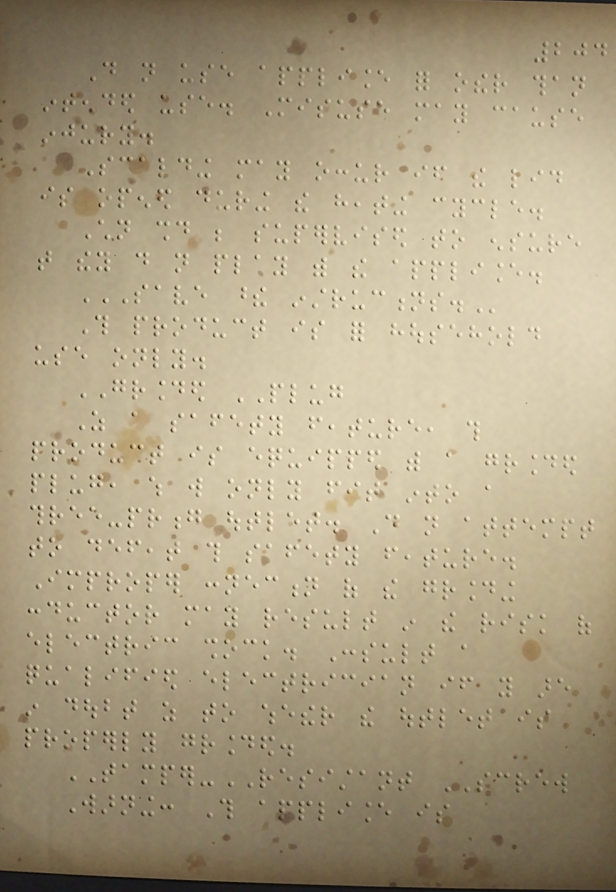204
Do not use appliance for other than
intended use. Misuse may cause
injury.
Scalding may occur if the lid
is opened during the heating cycle.
Children should be supervised to ensure
that they do not play with the appliance.
SAVE THESE INSTRUCTIONS.
This product is for household
use only.
GROUNDED PLUG
As a safety feature, this
product is equipped with a grounded
plug, which will only fit into a
three-prong outlet. Do not attempt
to defeat this safety feature.
Improper connection of the grounding
conductor may result in the risk of
electric shock. Consult a
qualified electrician if you are
in doubt as to whether the outlet is
properly grounded.
TAMPER-RESISTANT SCREW
Warning: This appliance is
